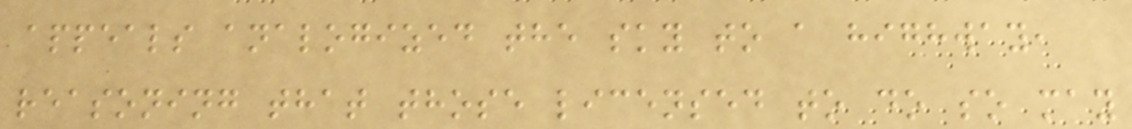appeals analogized the sky to a highway,
reasoning that those licensed to do so may
